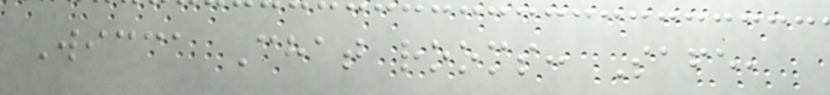Wicca Chat rooms: Safe,
